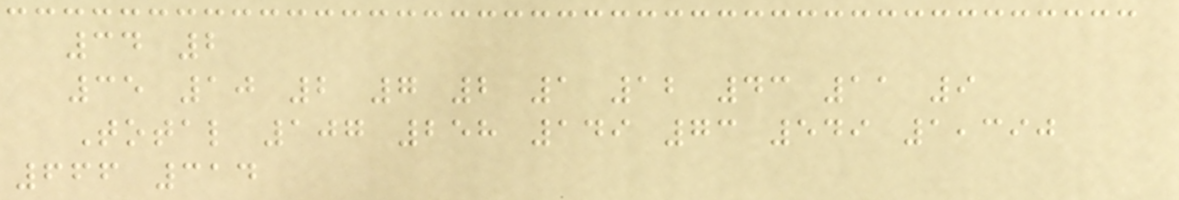34 2
35 10 2 7 2 1 12 43 11 9
Total 107 258 149 73 549 1,390
666 314
